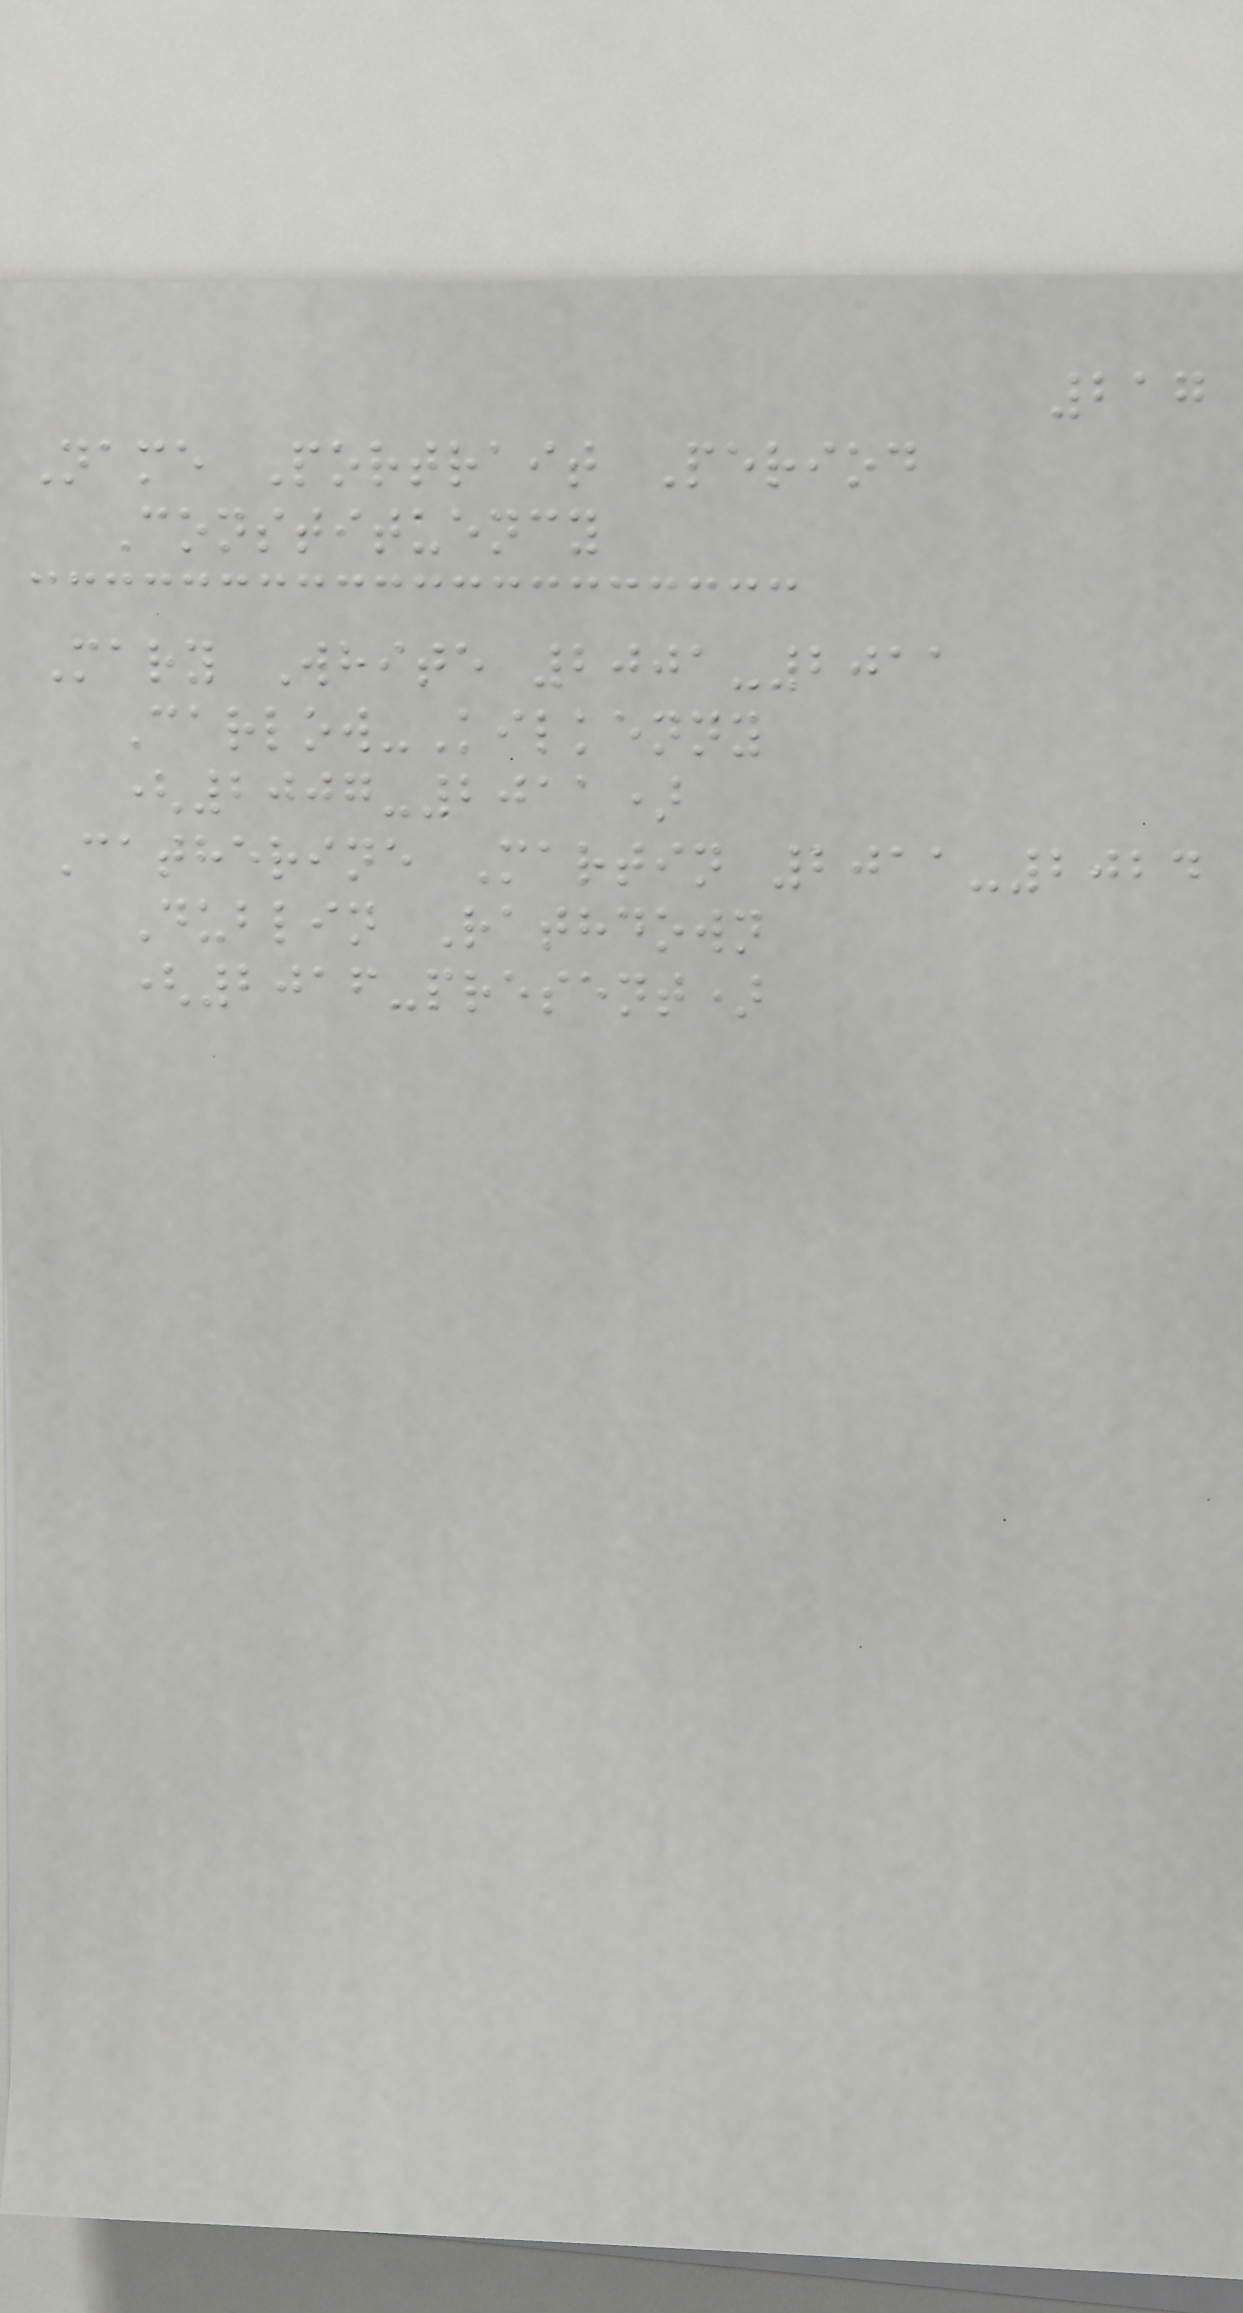217
Name Portrait Period
Constituency
Mary White 2001-2011
Carlow-Kilkenny
(2007-2011)
Catherine Martin 2011-2024
Dublin Rathdown
(2016-present)
